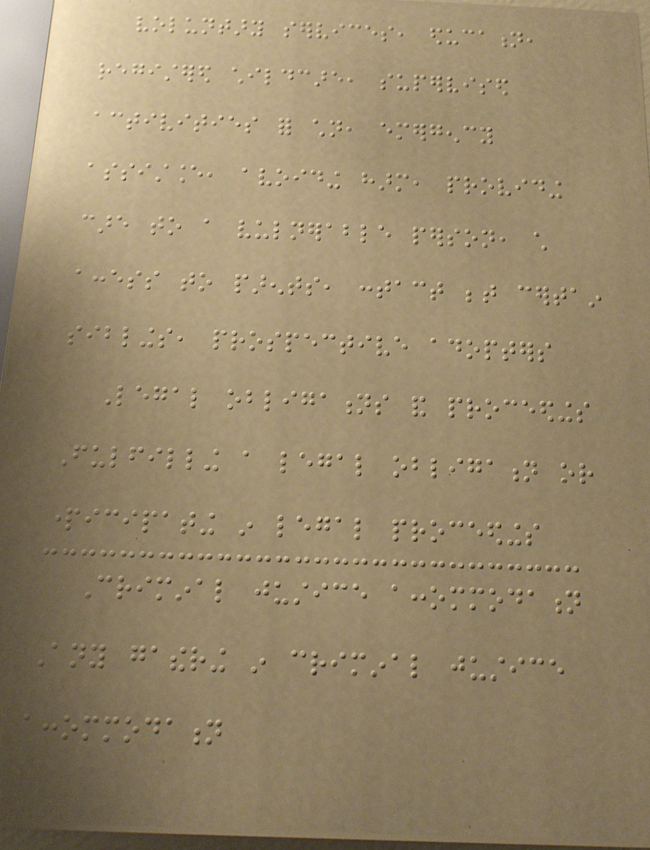voluntary services, education,
registered childcare, supervised
activities for children, emergency
assistance, avoiding harm, providing
care to a vulnerable person, child
access to parents, contact between certain
siblings, prospective adopters
Legal obligations and proceedings
Fulfilling a legal obligation or
participating in legal proceedings
Criminal justice accommodation
Any gathering in criminal justice
accommodation
